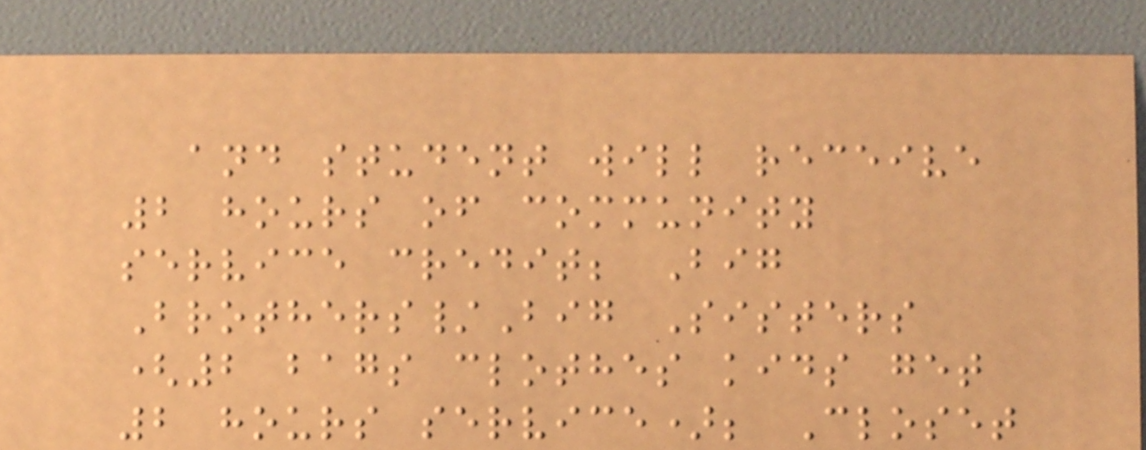and student will receive
2 hours of community
service credit; Big
Brothers/Big Sisters
(2 bags clothes kids get
2 hours service); Closet
